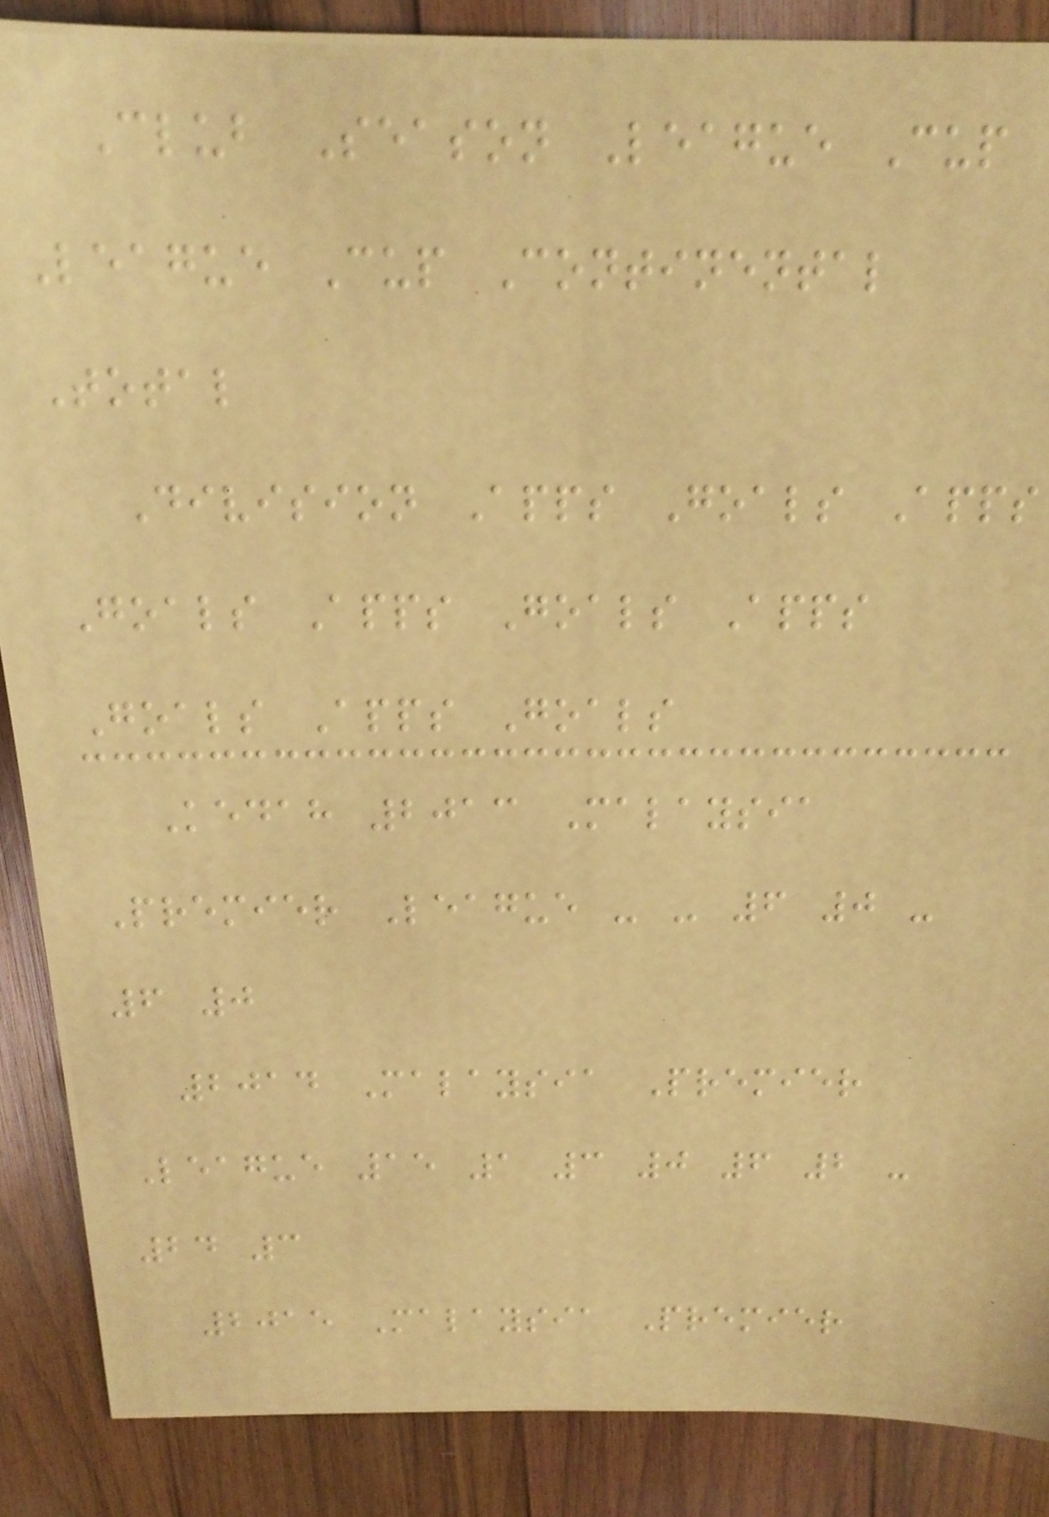Club Season League Cup
League Cup Continental
Total
Division Apps Goals Apps
Goals Apps Goals Apps
Goals Apps Goals
Kedah 2013 Malaysia
Premier League - - 6 0 -
6 0
2014 Malaysia Premier
League 15 1 3 0 6 2 -
24 3
2015 Malaysia Premier
